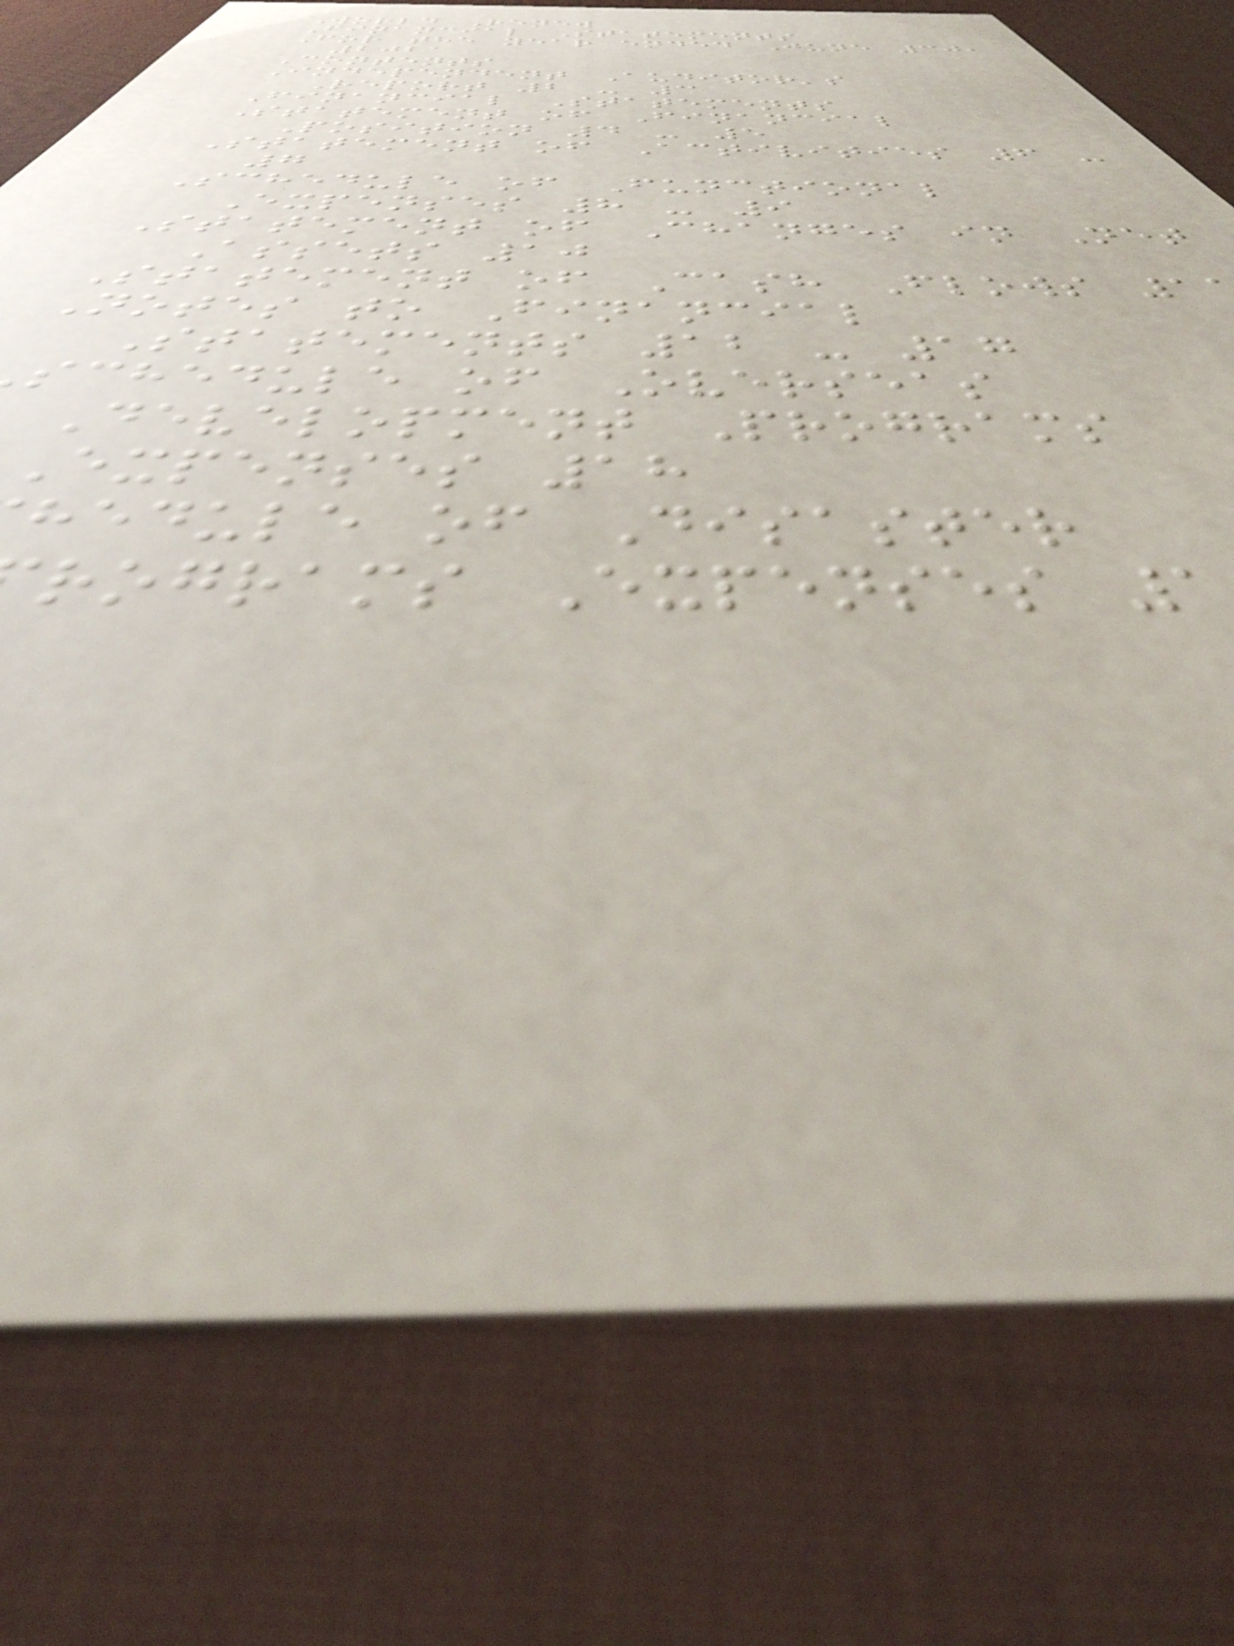World Renew
Financial Statements
For the year ended June 30,
2021
Contents
Independent Auditor's
Report 2 - 3
Financial Statements
Statement of Financial
Position 4 - 5
Statement of Activities 6 -
7
Schedule of Functional
Expenses 8 - 9
Statement of Changes in Net
Assets 10
Statement of Cash Flows 1
Notes to Financial
Statements 12 - 17
schedule of Overseas
Development Programs
Expenses 18
hedule of Disaster
rograms Expenses
